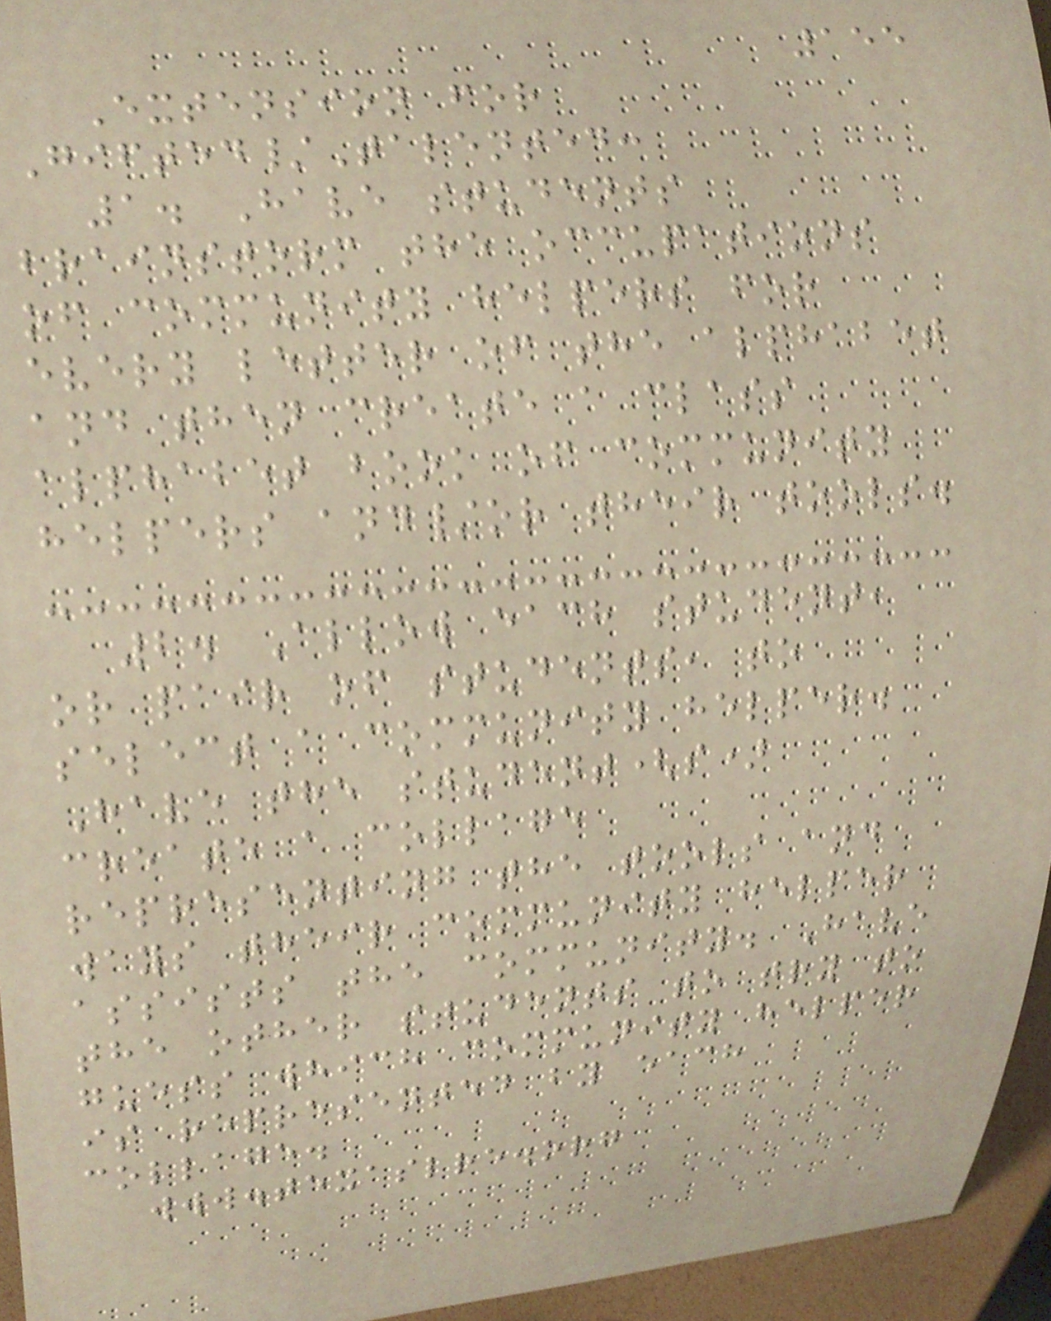155
Extension for
Gifted/Talented:
1. Have students
brainstorm the occupations
of community helpers for
every letter of the alphabet
and then create a class
alphabet book of community
helpers and/or their tools.
2. Allow each student,
or pair of students, to
select a community helper.
Have the student(s)
create a collage
representing the tools and
ways their community helper
assists the community. Have
the other students to try to
guess which community helper
is represented by each
collage.
www.texaslre.org
